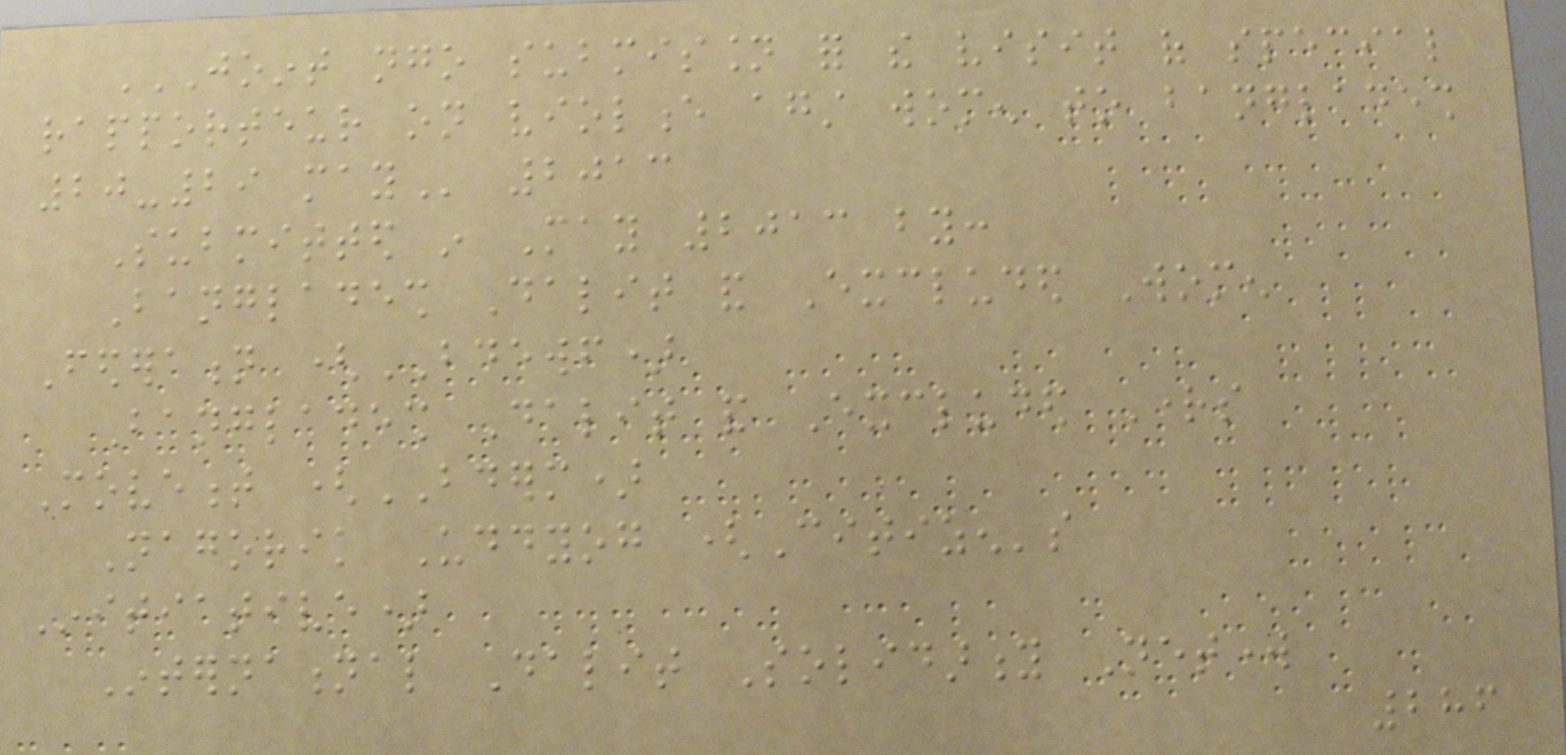JOINT NGO SUBMISSION FOR THE VISIT OF SPECIAL
RAPPORTEUR ON VIOLENCE AGAINST WOMEN TO BANGLADESH
20-29 MAY 2013
Submitted in May 2013 by:
Bangladesh Dalit and Excluded Women
Federation (BDEWF)
Bangladesh Dalit and Excluded Rights
Movement (BDERM)
Nagorik Uddyog (Citizen's
Initiative)
International Dalit Solidarity Network
286
